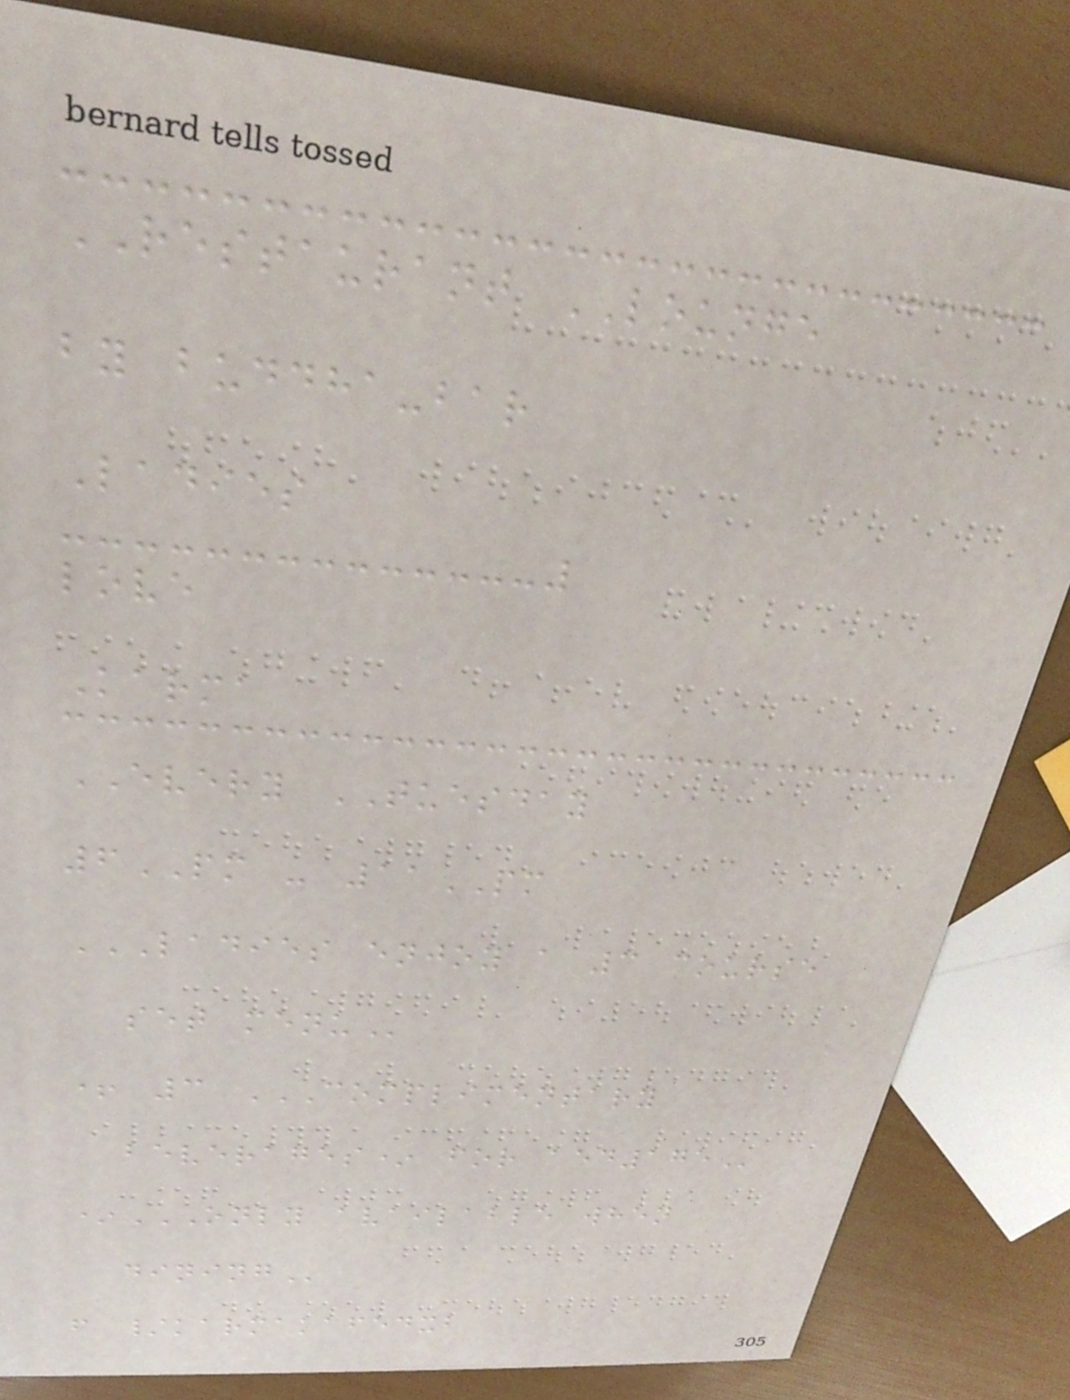RESTAURANT LOUNGE
by buddha-bar
Ladies
love
Karma
EVERY TUESDAY
6PM - 11PM
LADIES ENJOY A 3 COURSE
SET MENU
+ 3 COMPLIMENTARY
BEVERAGES* FOR AED175
*ONLY AVAILABLE WHEN
DINING
f /karmakafedxb
